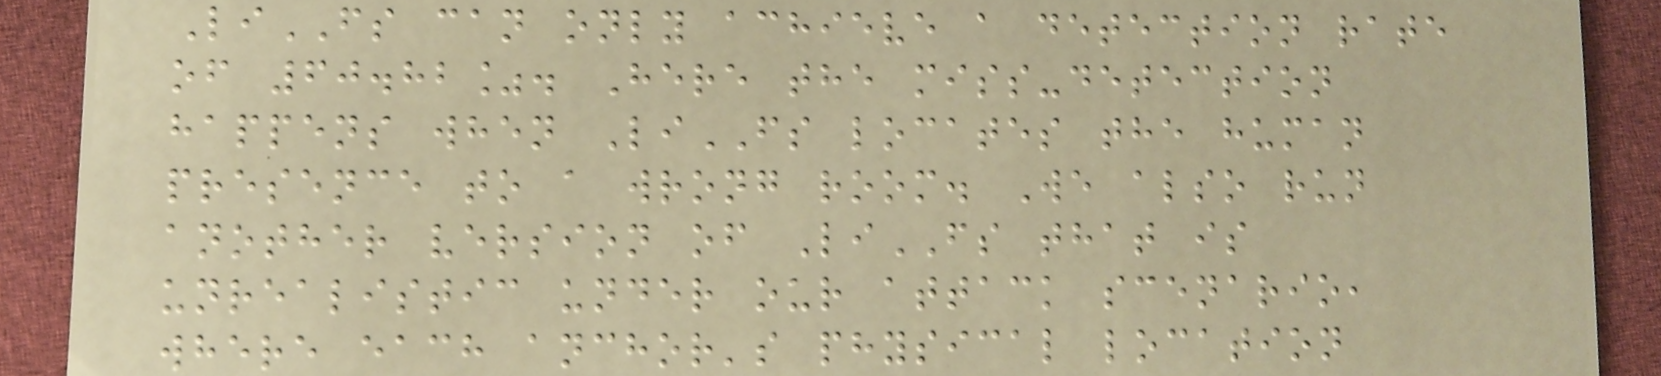LiFS can only achieve a detection rate
of 60.82%. Here the miss-detection
happens when LiFS locates the human
presence to a wrong room. We also run
another version of LiFS that is
unrealistic under our attack scenario,
where each anchor's physical location
